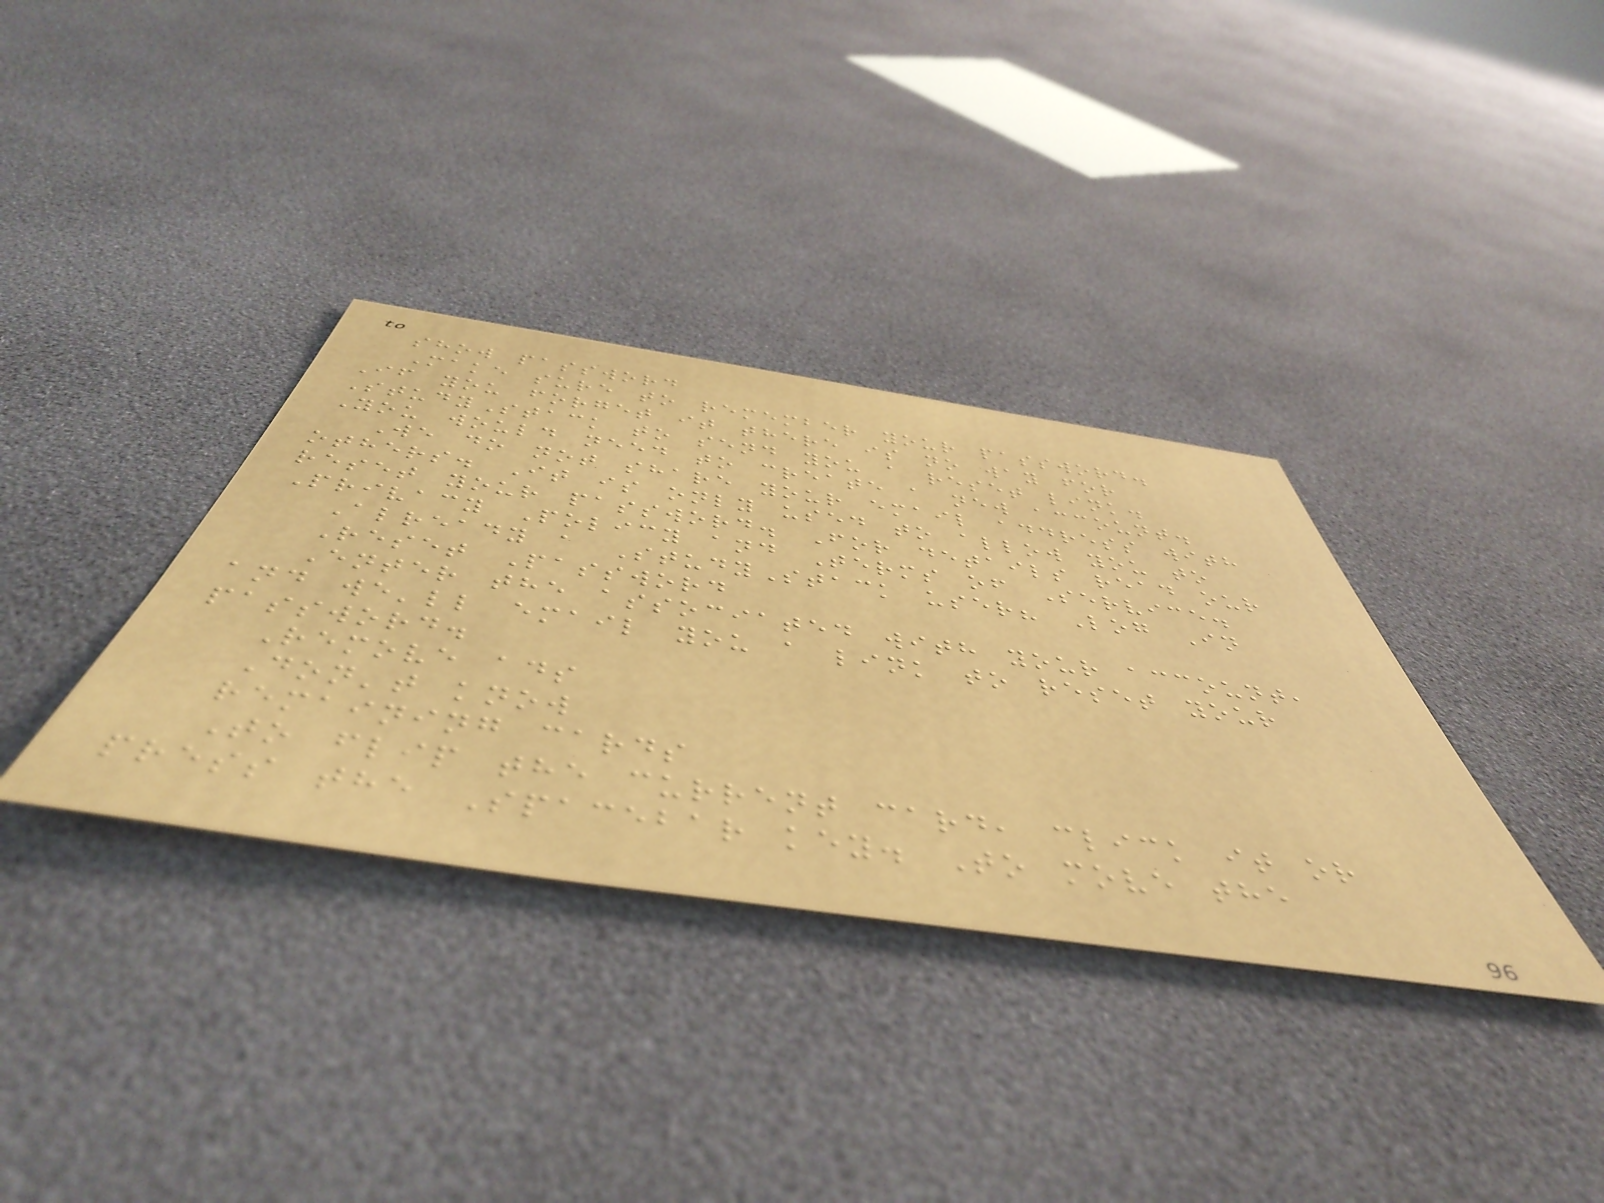show password
Make sure to remember your password.
If you forget it there is no way for
StudyStack to send you a reset link.
You would need to create a new account.
We do not share your email address with
others. It is only used to allow you to
reset your password. For details read our
Privacy Policy and Terms of Service.
Already a StudyStack user? Log In
Reset Password
Enter the associated with your account,
and we'll email you a link to reset your
password.
Remove ads
Don't know
remaining cards
To flip the current card, click it or
press the Spacebar key. To move the
